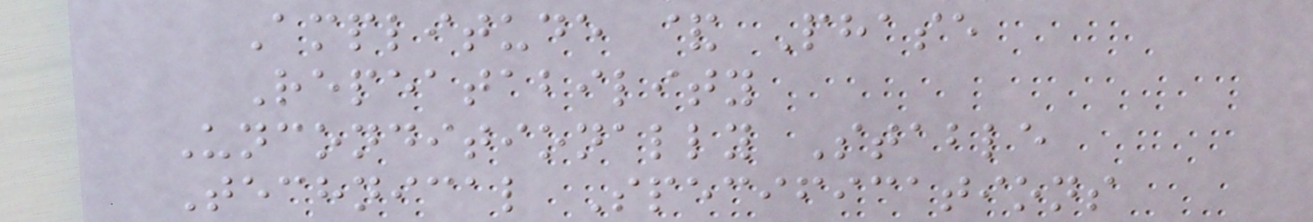Amplitude & Phase
Repeatability
Unconditionally Stable
Technical Specifications
